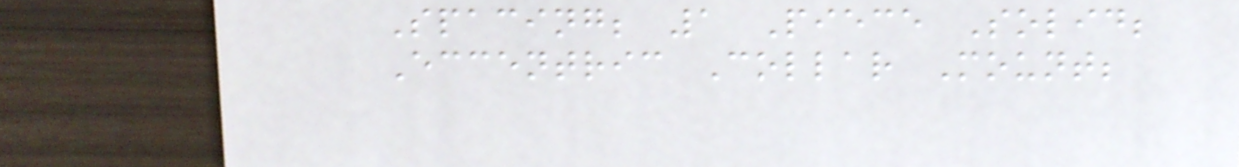Spacing; 1 Piece Solid;
Eccentric Collar Mount;
